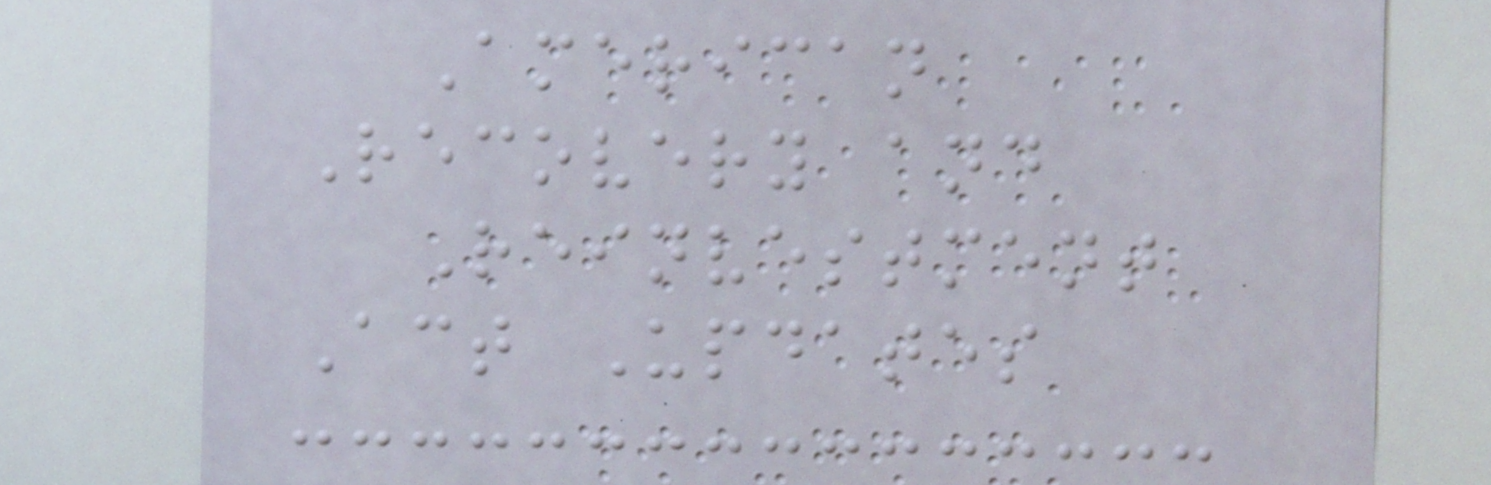American
Recovery and
Reinvestment
Act Updates
